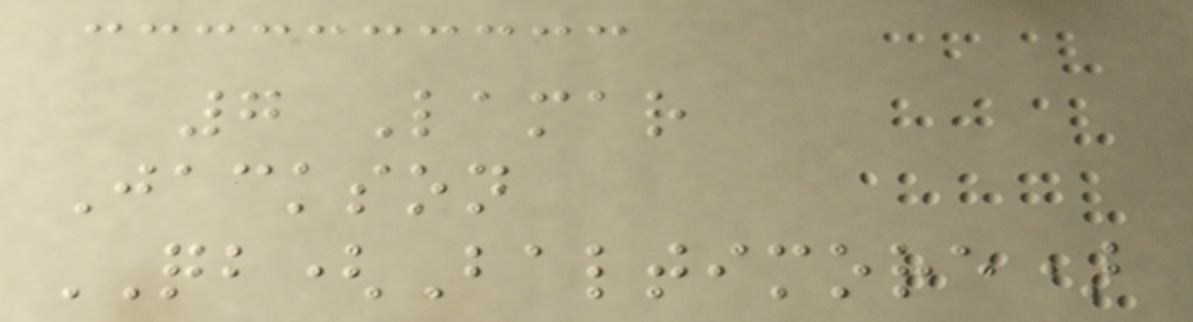7 Lamar
Jackson
QB(Baltimore)
